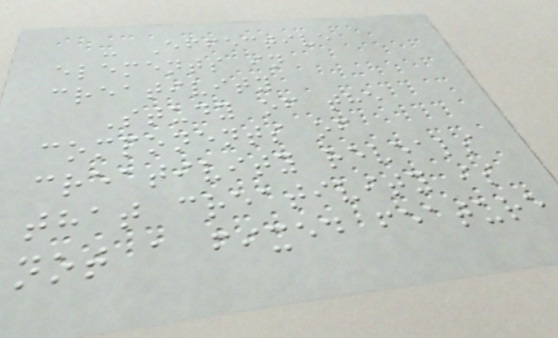- Effective
elements in
creativity
Study of the
components of
creativity reveals
that creativity is
not a fixed feature
